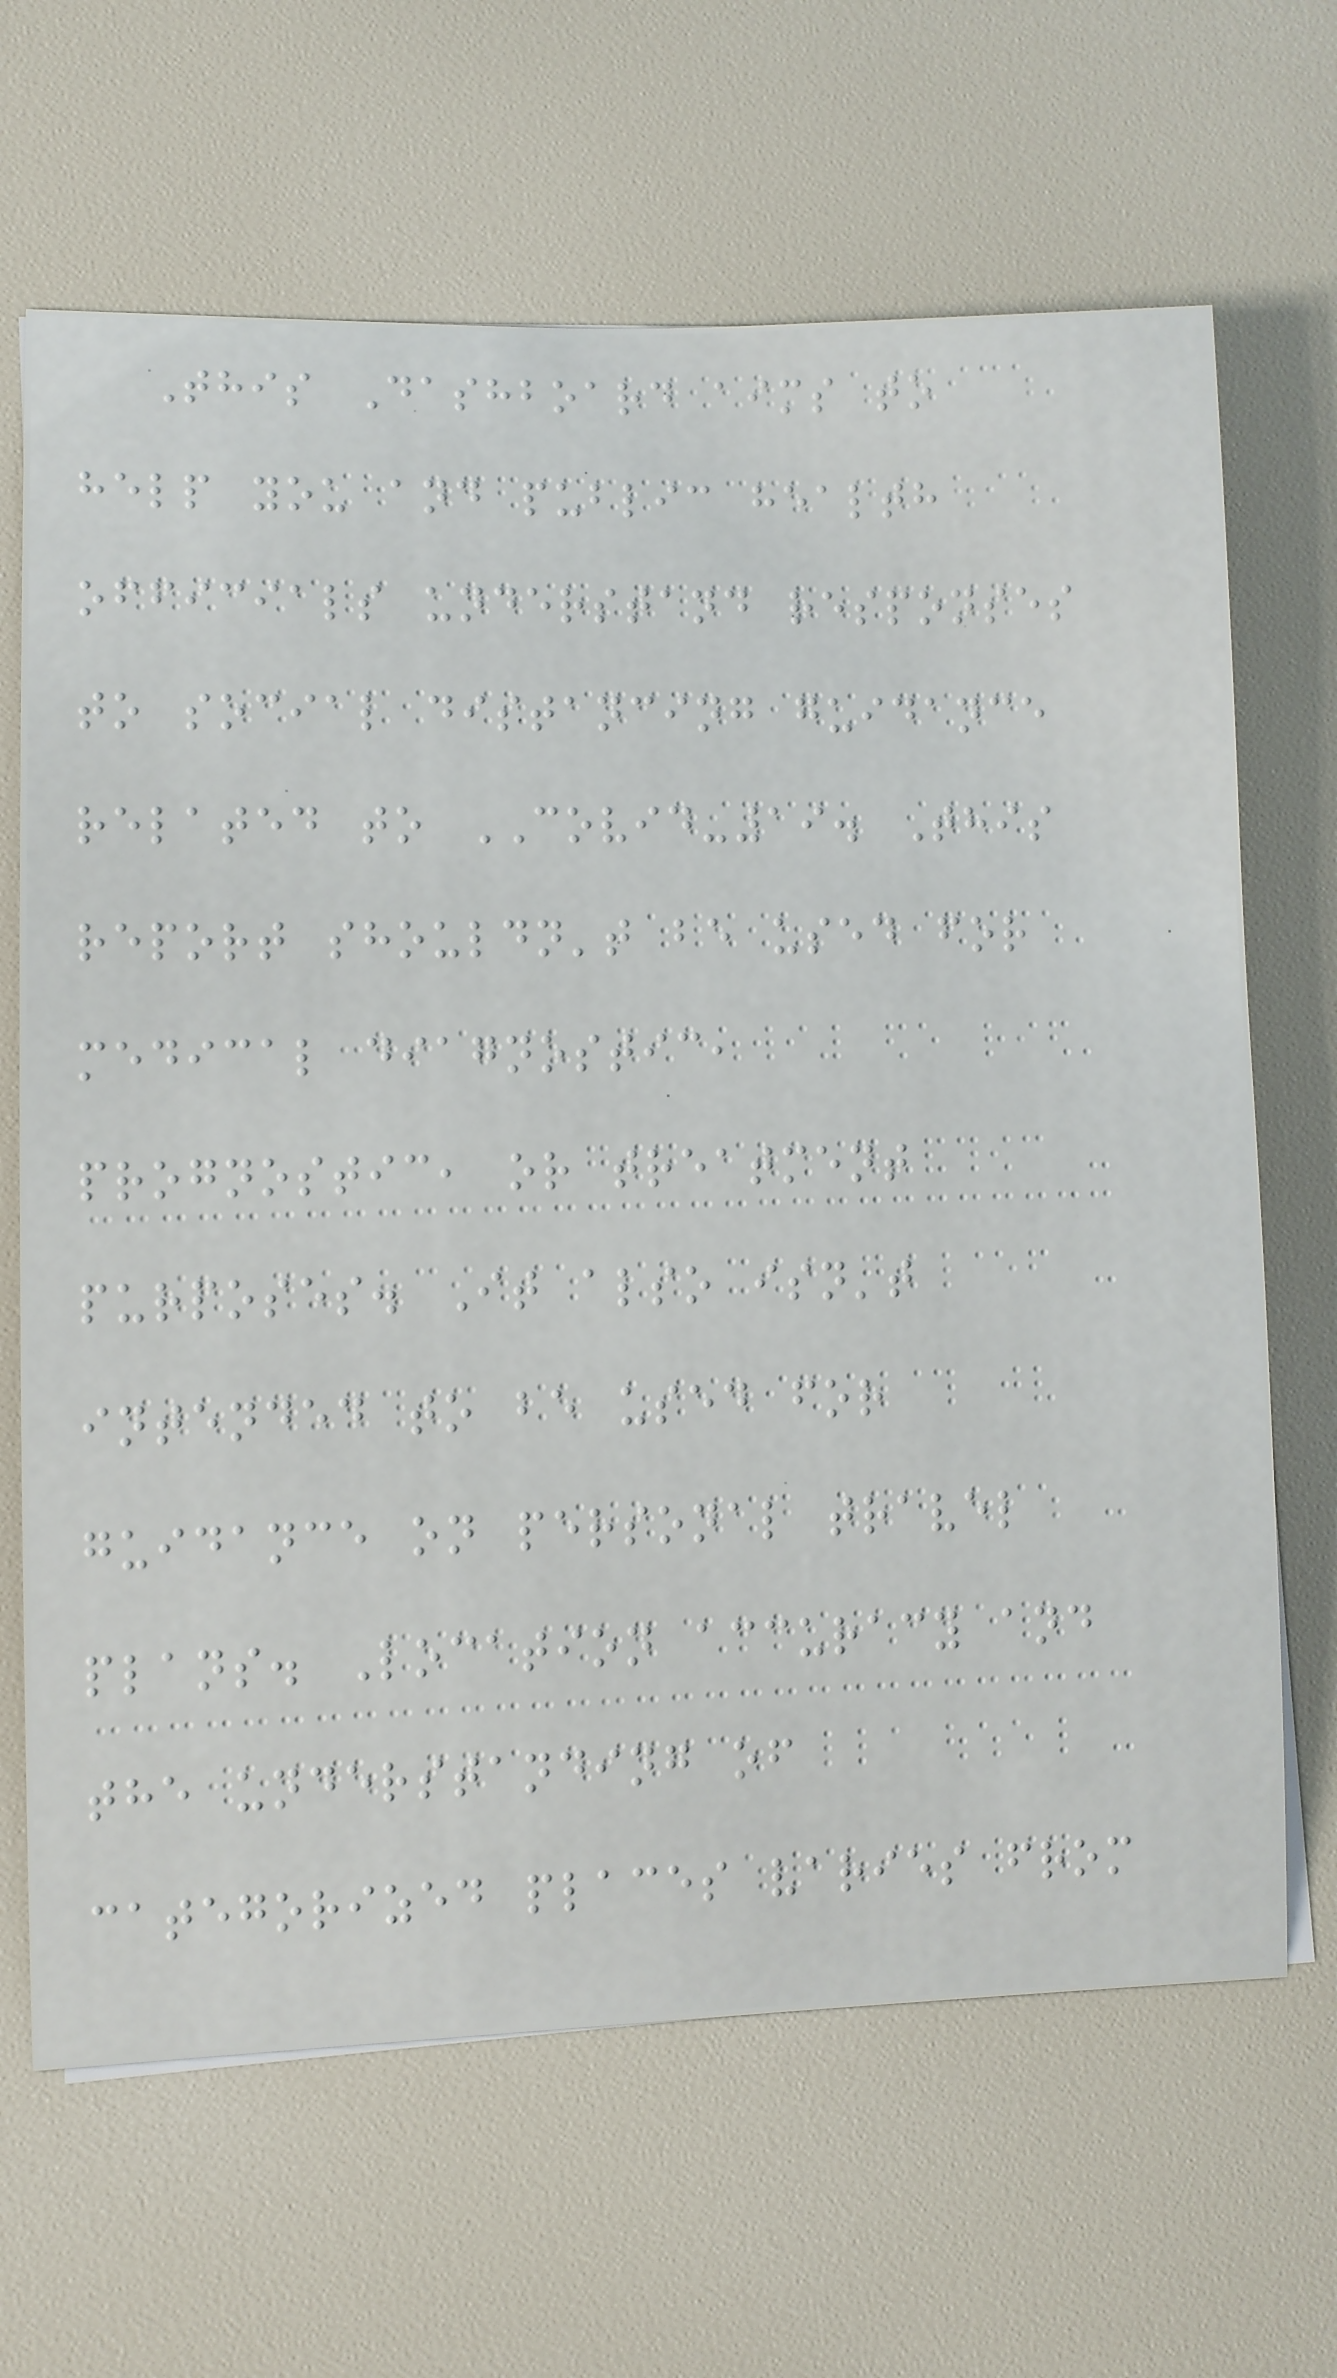This Dashboard aims to
help you and public health
officials understand responses
to social distancing guidance
related to COVID-19. This
report shouldn't be used for
medical diagnostic,
prognostic, or treatment
purposes. It also isn't
intended to be used for
guidance on personal travel
plans. Location accuracy and
the understanding of
categorized places varies from
